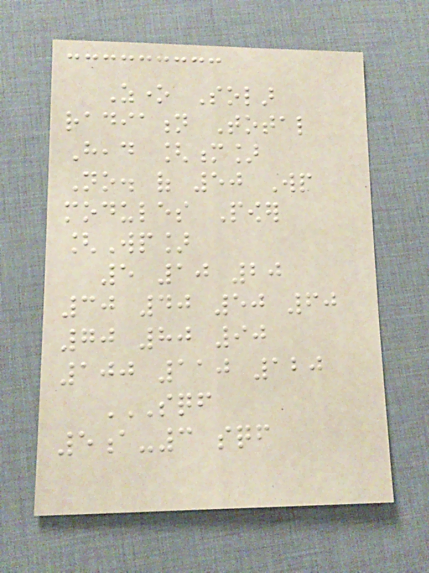Zone Solar
radiation Total
Head [m]
No. of 50 Wp
modules Power
[Wp]
5 10 20
30 40 50 60
70 80 90
100 110 120
SQF
5A-3 SQF
